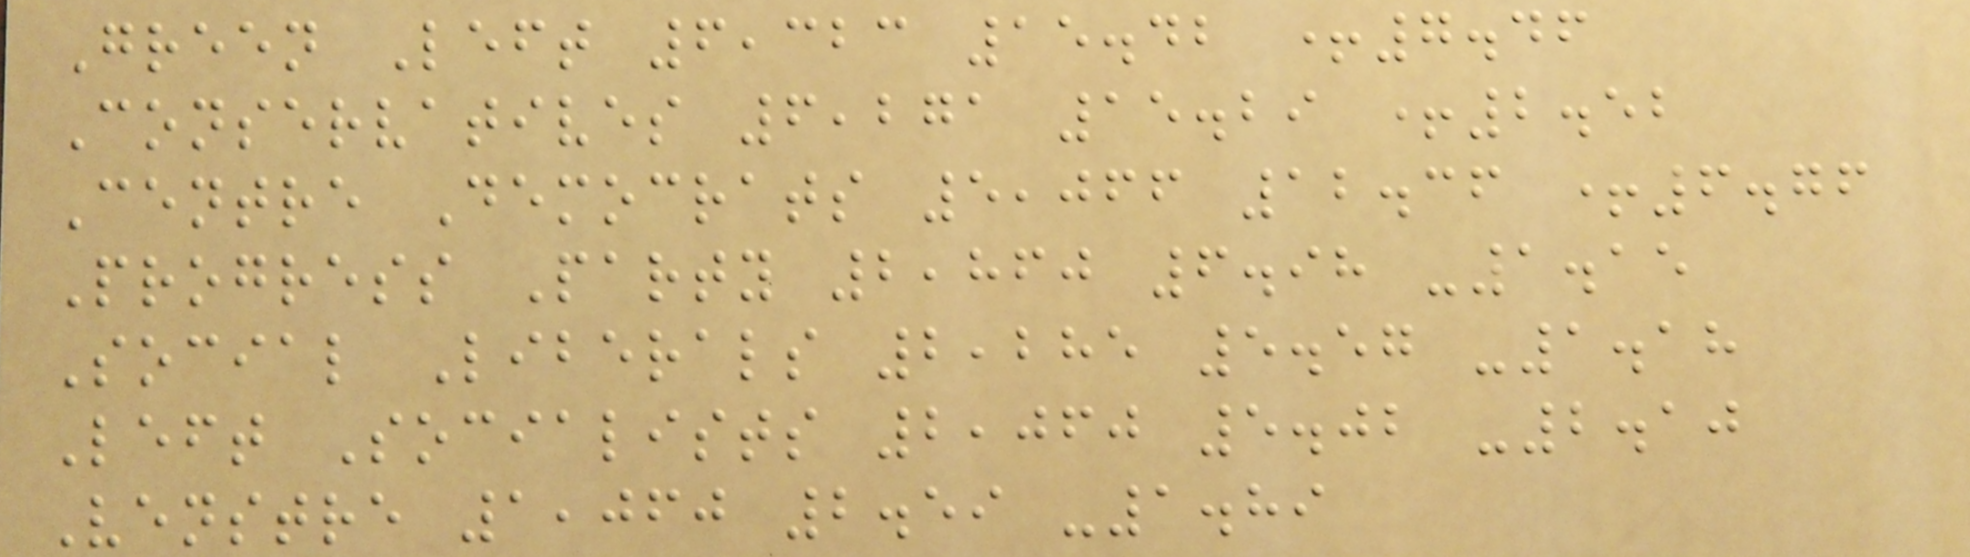Green Left 6,323 15.42 +7.46
Conservatives 6,271 15.29 +2.52
Centre Democrats 5,066 12.36 +6.76
Progress Party 2,860 6.98 -1.15
Social Liberals 2,285 5.57 -1.18
Left Socialists 2,060 5.02 -2.10
Venstre 1,060 2.59 -1.89
